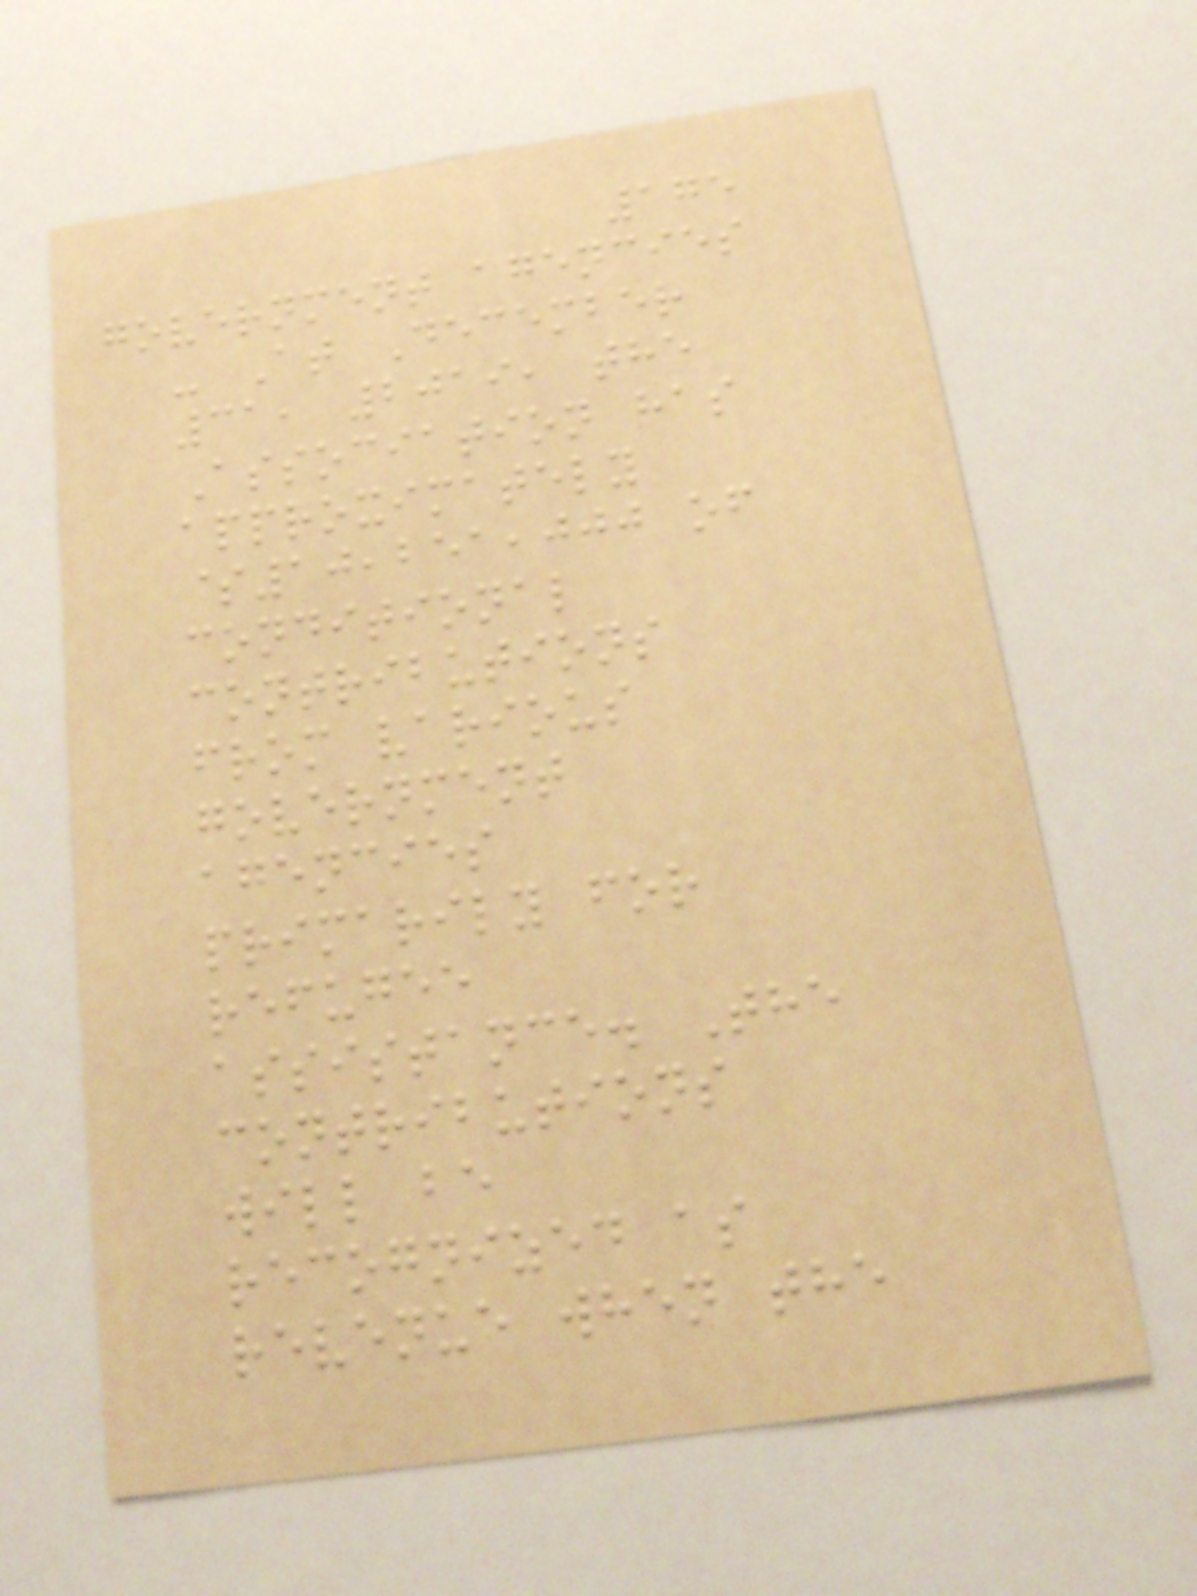175
government agencies
- At December
31, 2019, the
Association has
approximately
$10,251,000 of
conditional
contributions
from various
government
agencies
primarily for
refugee
assistance. The
contributions
will be
recognized as
revenue when the
